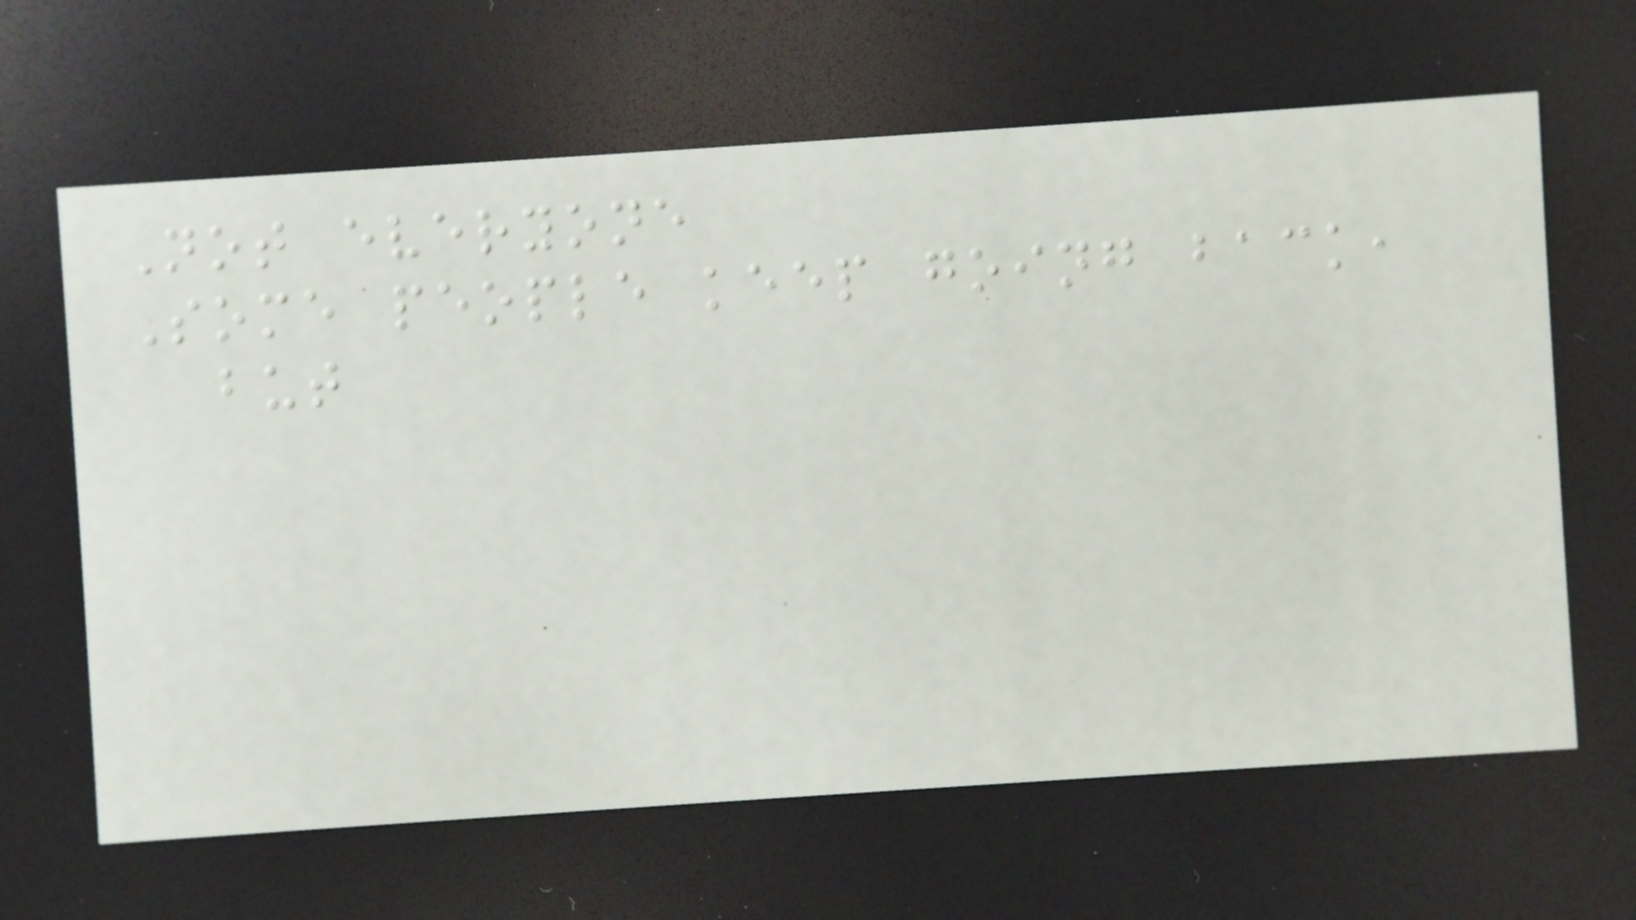Not everyone
Some people keep going back,
but
